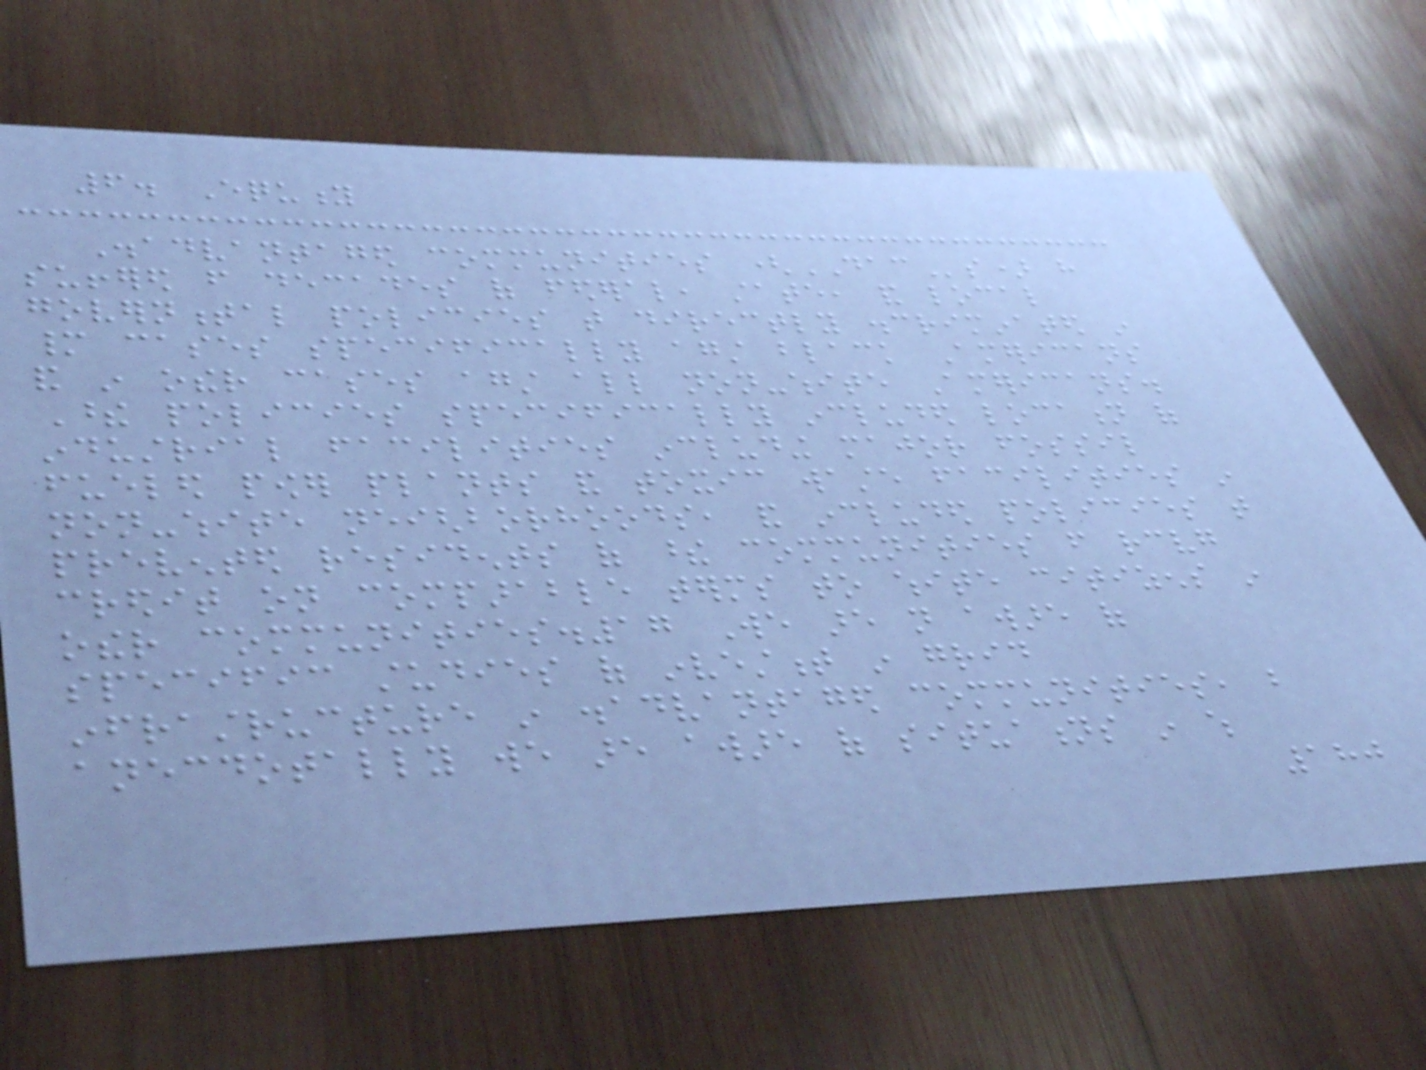6. Equity
Disadvantaged communities (DACs) have
suffered from decades of federal, state, and local
governmental policies that directly discriminated in
many cases specifically against black Americans
and in other cases against all non-white Americans.
These policies specifically included location of
industrial facilities including major fossil
fueled power plants and toxic waste facilities in
non-white neighborhoods, and included policies that
prevented residents of these communities from receiving
credit on comparable terms to white citizens in
other communities.17 We are not aware of
specific studies of investment in grid
infrastructure in disadvantaged communities, but
anecdotally we are aware of situations in which
180
